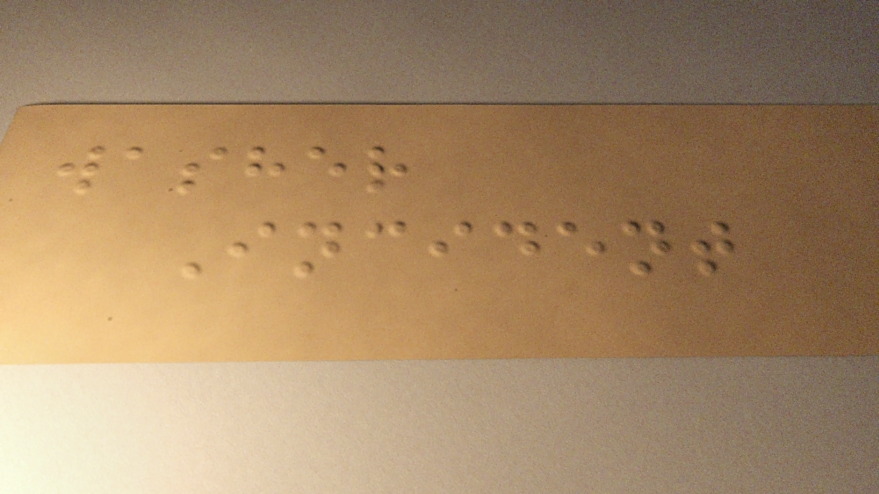washer
Incident
